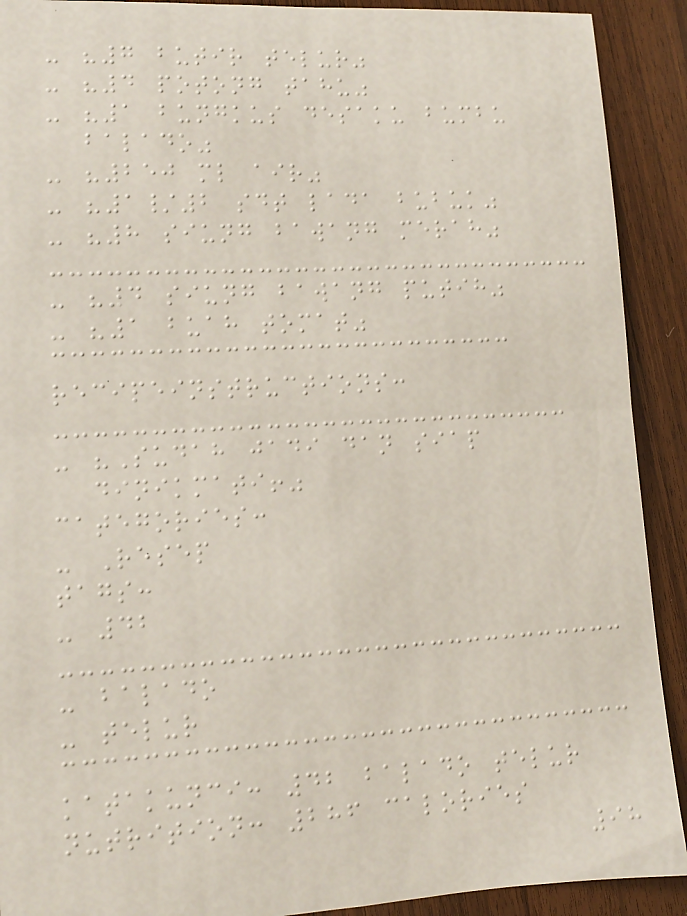- "7 butir telur"
- "4 potong tahu"
- "1 bungkus desaku bumbu
balado"
- "250 ml air"
- "1/2 sdt lada bubuk"
- "8 siung bawang merah"
- "4 siung bawang putih"
- "1 buah tomat"
recipeinstructions:
- "Sudah jadi dan siap
dinikmati!"
categories:
- Resep
tags:
- 42
- balado
- telur
katakunci: 42 balado telur
nutrition: 286 calories
98
